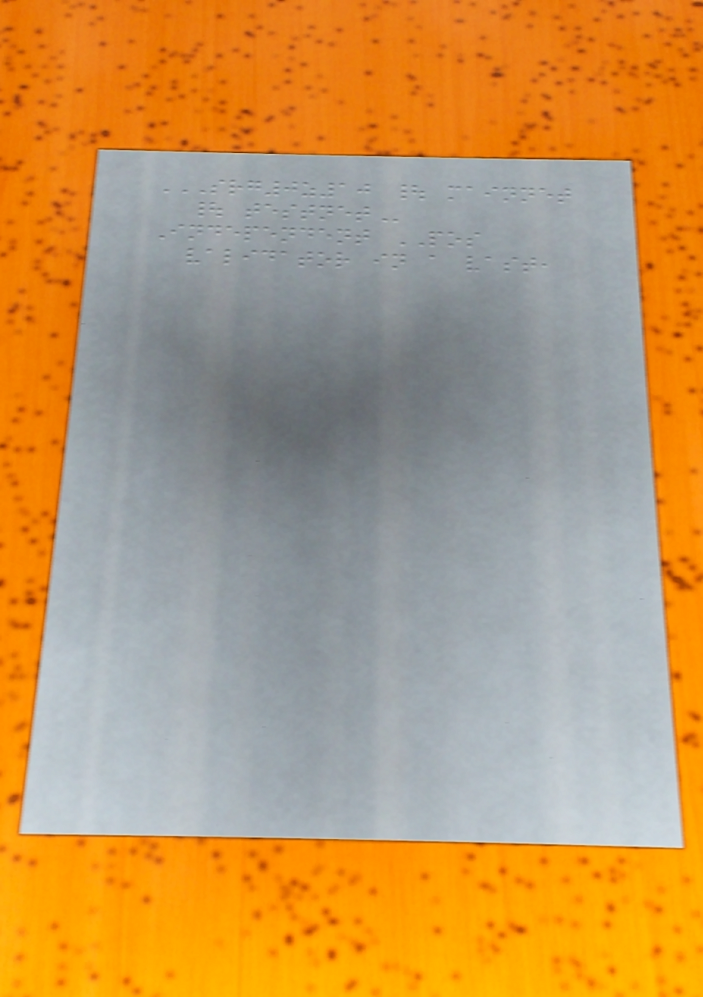SRG0Z10 | MAINNET
| TESTNET
Independent POS
validator in a vast,
